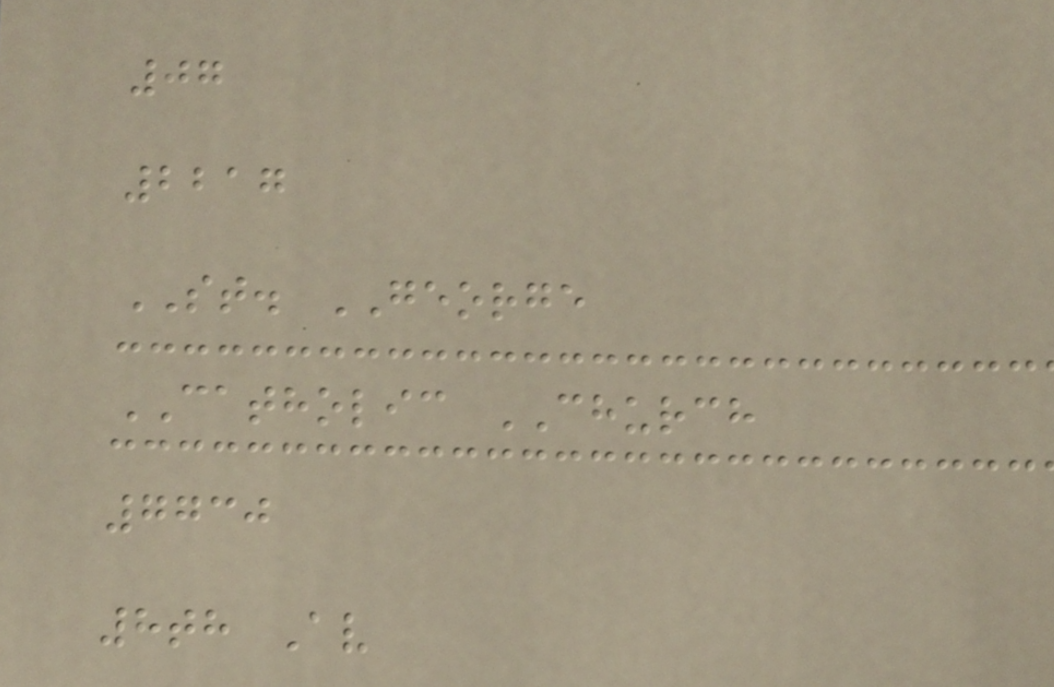07
2217
ST. GEORGE
CATHOLIC CHURCH
7730
8th Av
